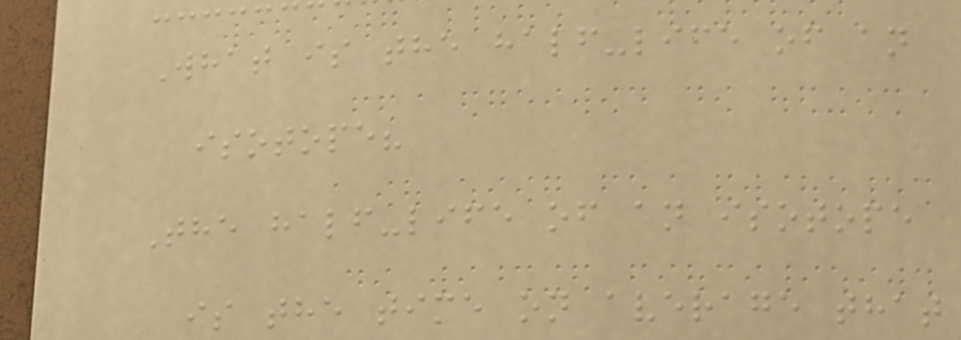What is the half-life of an
isotope?
The half-life of an isotope
is the time on average that
